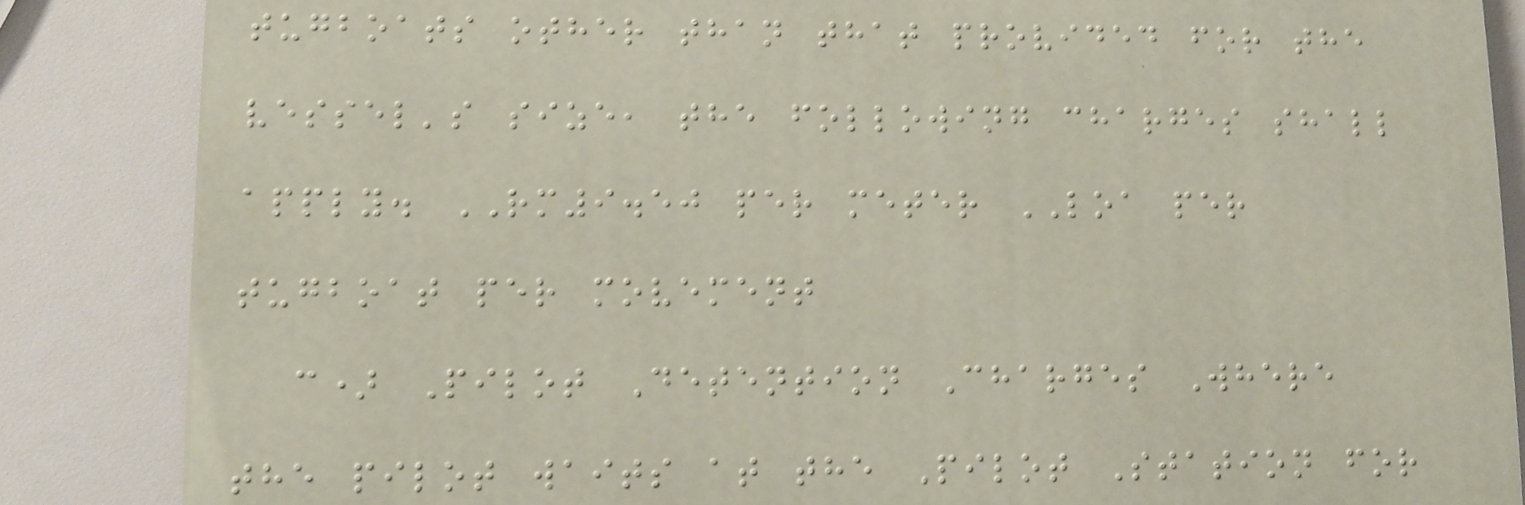tugboats other than that provided for the
vessel's size, the following charges shall
apply. RM9.50 per meter LOA per
tugboat per movement
c) Pilot Detention Charges Where
the pilot waits at the Pilot Station for
